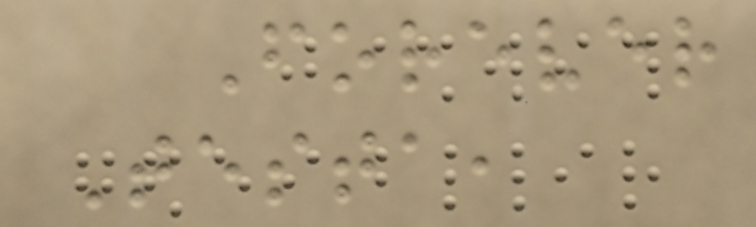Forever
Testa,
